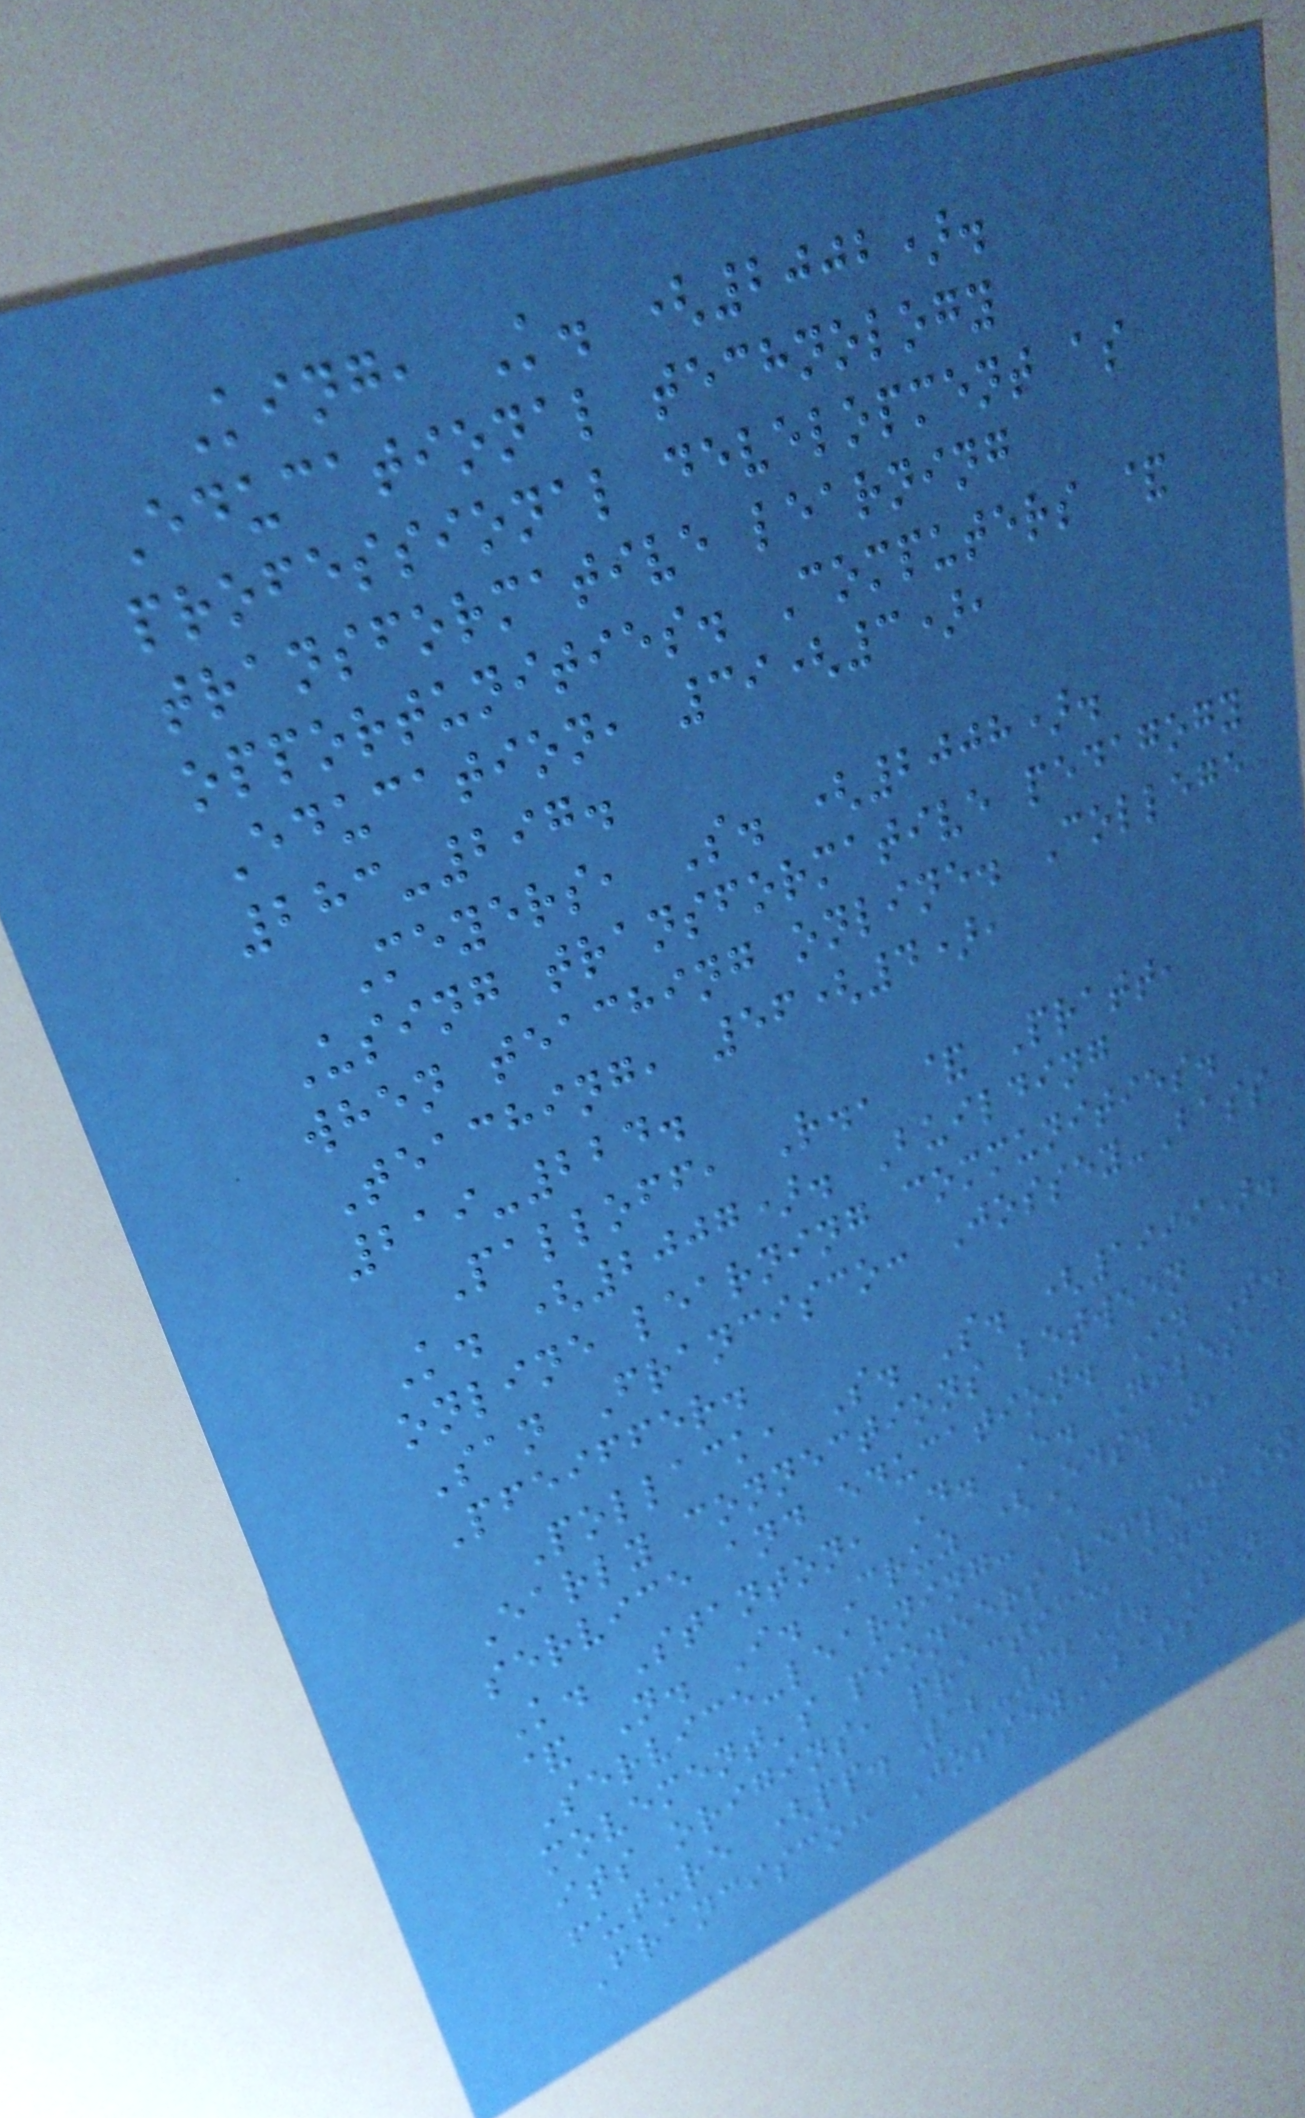King, K. (2002).
Educational technology
professional development as
transformative learning
opportunities. Computers &
Education, 39(3),
283-297.
Meyers, S. (2008).
Using transformative pedagogy
when teaching online. College
Teaching, 56(4),
219-224.
Palloff, R., & Pratt,
K. (2007). Building
online learning communities.
San Francisco: Jossey-Bass
Pfeiffer.
Pollack, S. S. (1999).
Early connections between
service and education. In T.
K. Stanton, D. E. Giles,
& N. I. Cruz (Eds.),
Service-learning: A
movement's pioneers reflect on
its origins, practice, and
future (pp. 12-32). San
Francisco: Jossey-Bass
